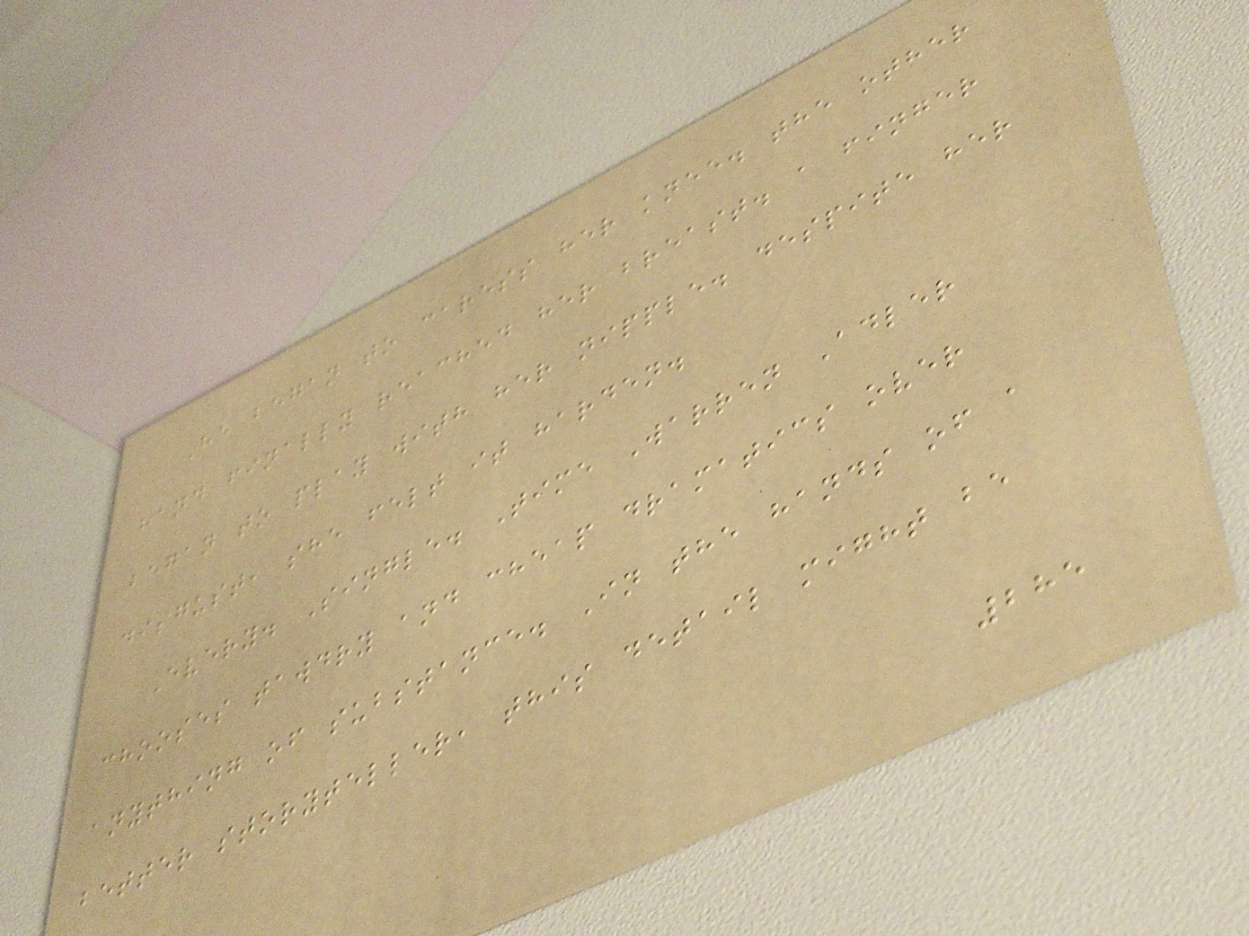He began to caress her knee. the other
hand finally reached her breast. a finger
began to play with her nipple. despite her
disgust, she felt it harden.
Every. Single. Time Warren Adler
chooses tawdry and cheap dramatics over
anything of substance. In the hands of a
better storyteller, this detail might be
285
